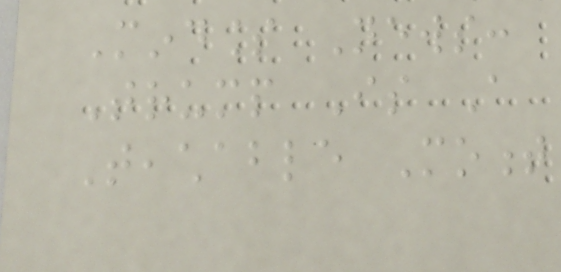Mindless News:
Trump Is A
Teachable Moment
